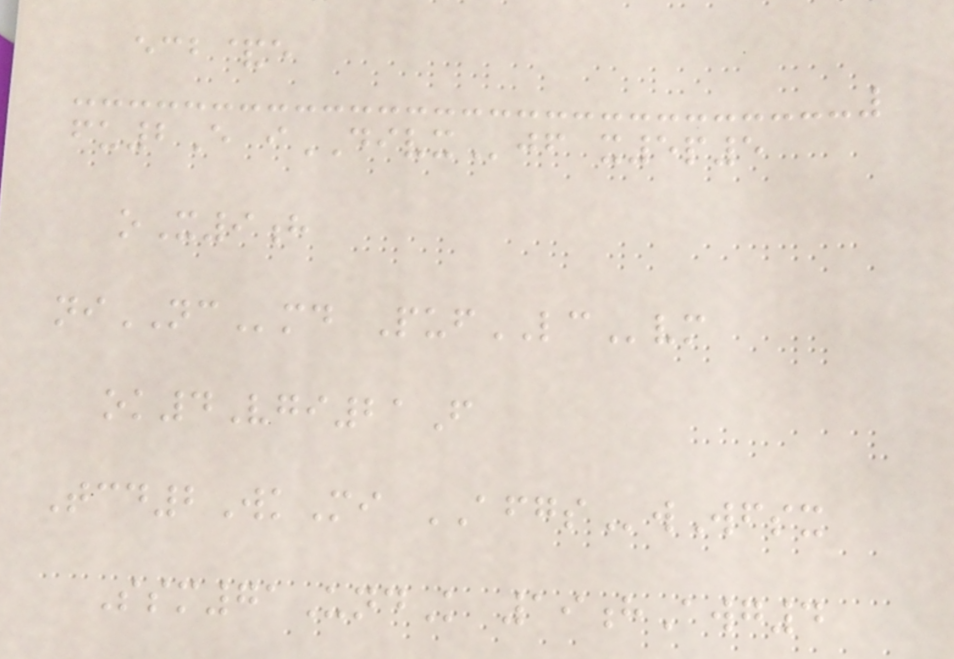ecb&e
fu2E iDIVXjf x5p5
oX9h
niNCmd PufLCvm
ok4Vgi21F
Tcd2WkMi AFGSwWfsx
Ssm71UndK 19hAwg4
